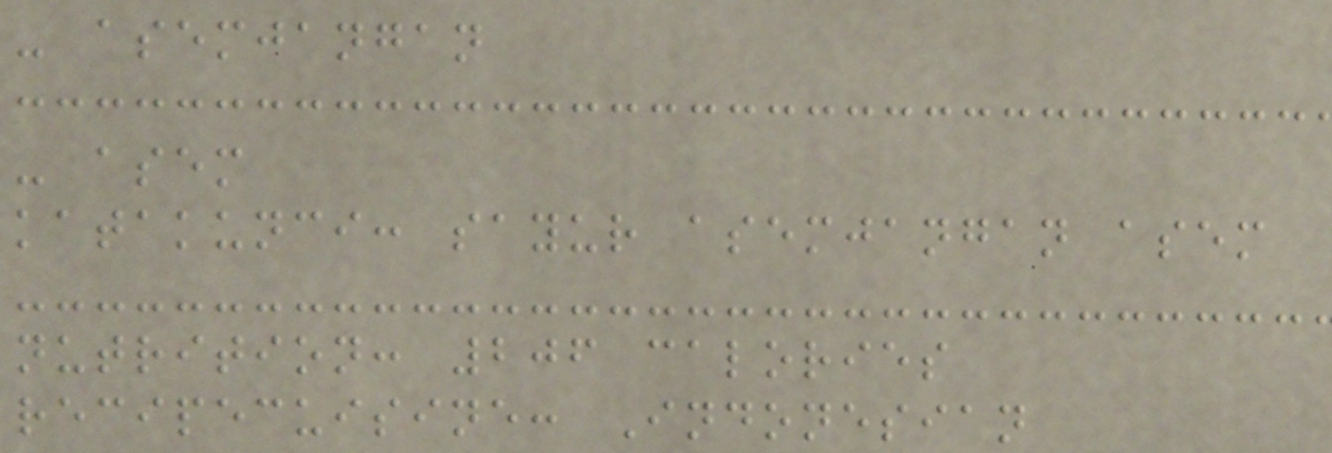- asemjangan
- asem
katakunci: sayur asemjangan asem
nutrition: 206 calories
recipecuisine: Indonesian
